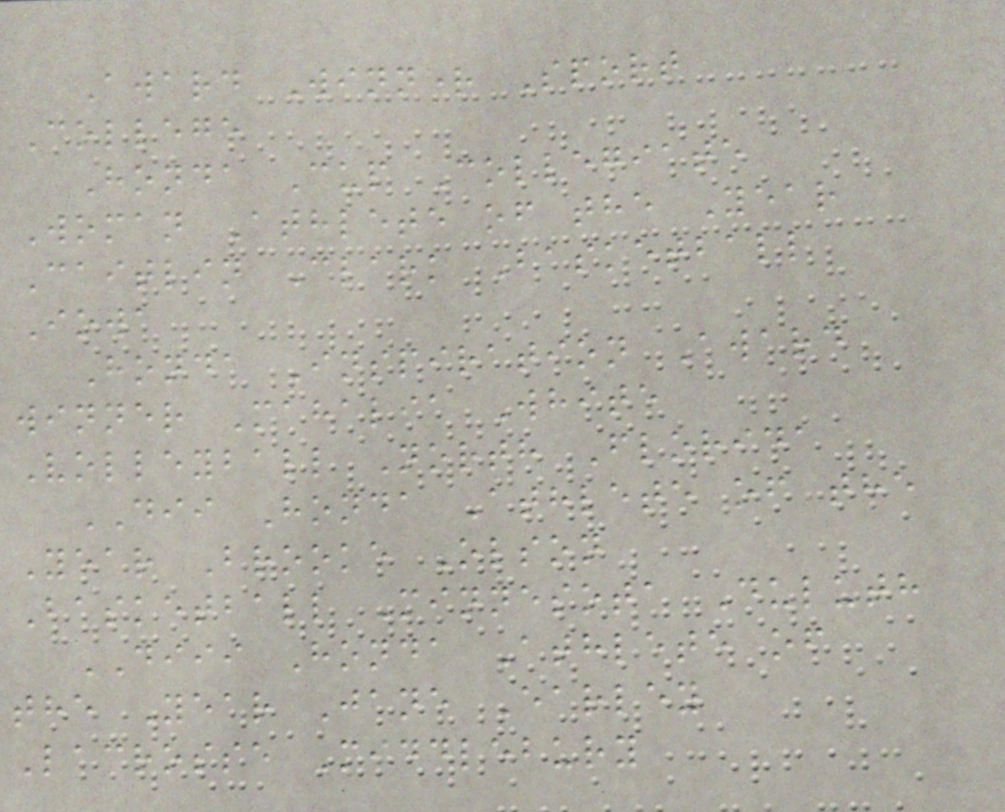Award Winner Sport
College
Honda Cup Collegiate
Woman Athlete of the Year
Caitlin Clark Basketball
Iowa
Honda Inspiration Award
winner Mahalia White
Volleyball North Florida
DII Honda Athlete of the
Year Brooke Olson
Basketball Minnesota Duluth
DIII Honda Athlete of
the Year Jane Earley
Lacrosse Middlebury
